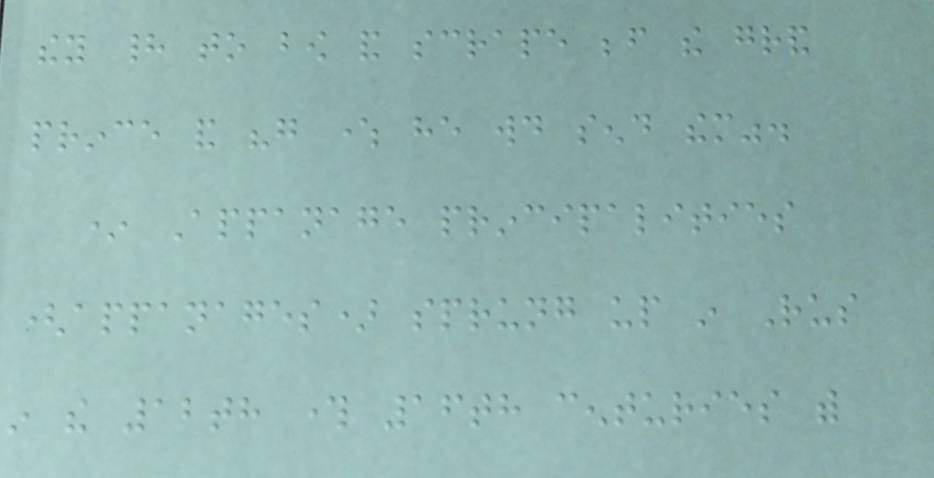they had to bow and scrape before the grand
prince and "go where he would send them".
* Appanage principalities
(appanages) sprung up in Rus
in the 12th through 16th centuries with
